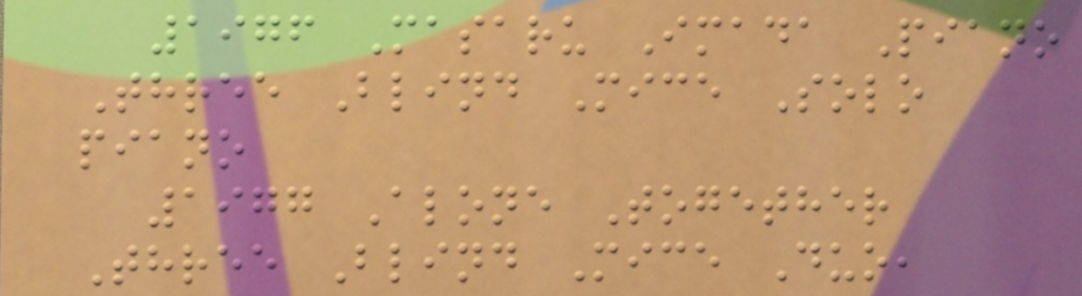1976 Masaru Imada Piano
Three Blind Mice Solo
piano
1977 Alone Together
Three Blind Mice Duo,
